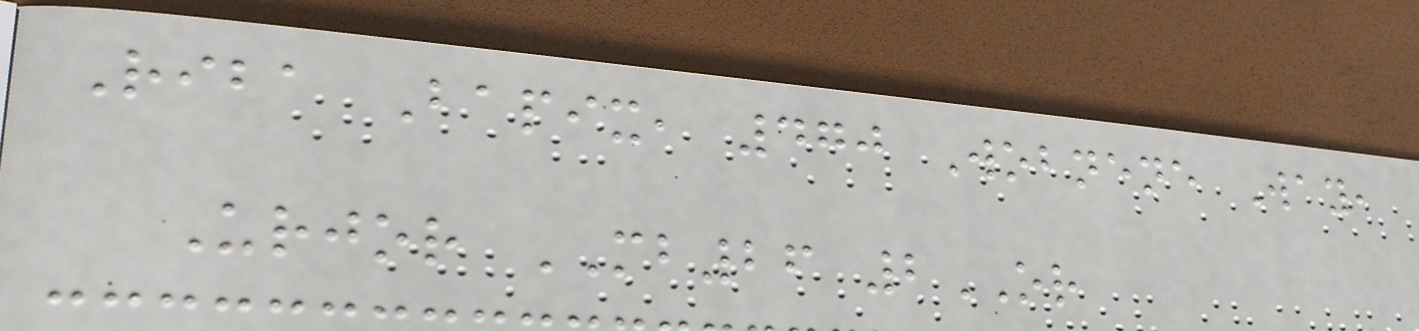Riba Bapix, 470 Wobnene Way,
Urjor MB26 2OR
